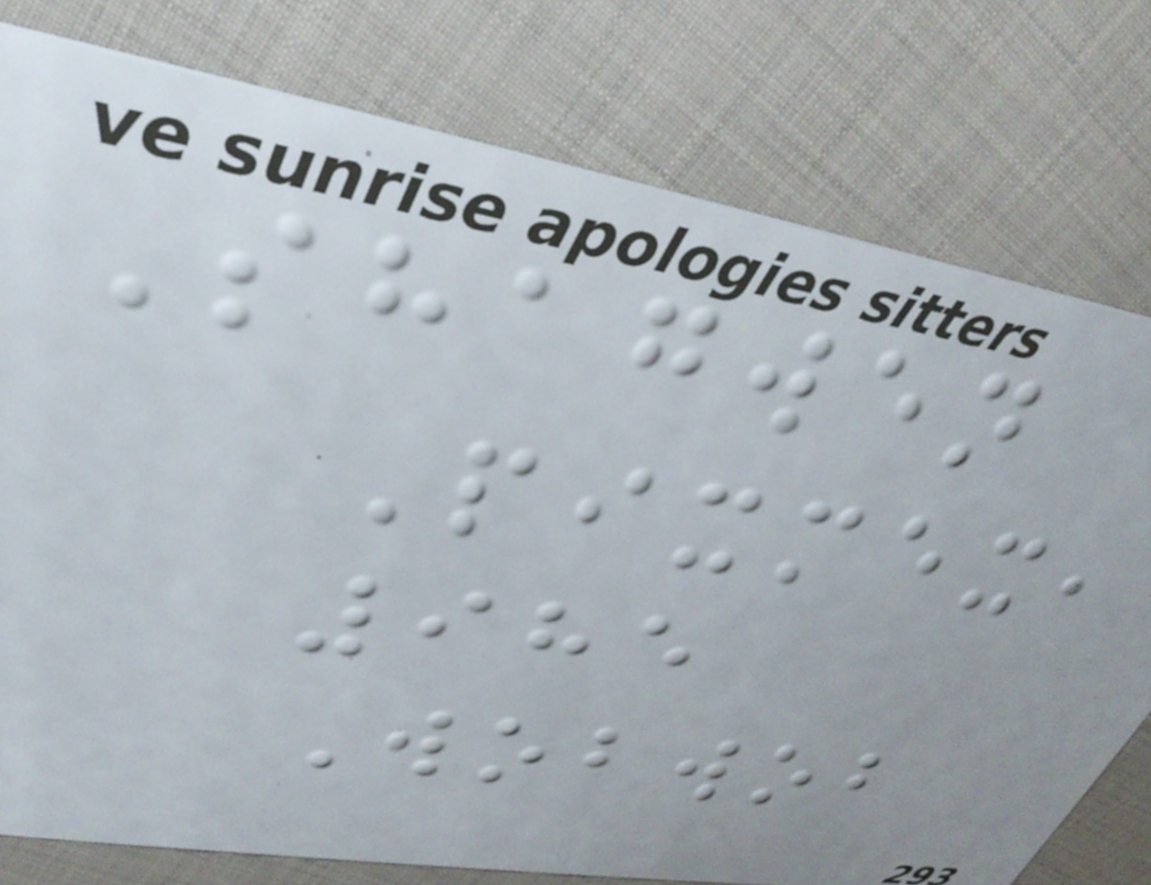Shagwen
Pixmex,
985
Wobwob
